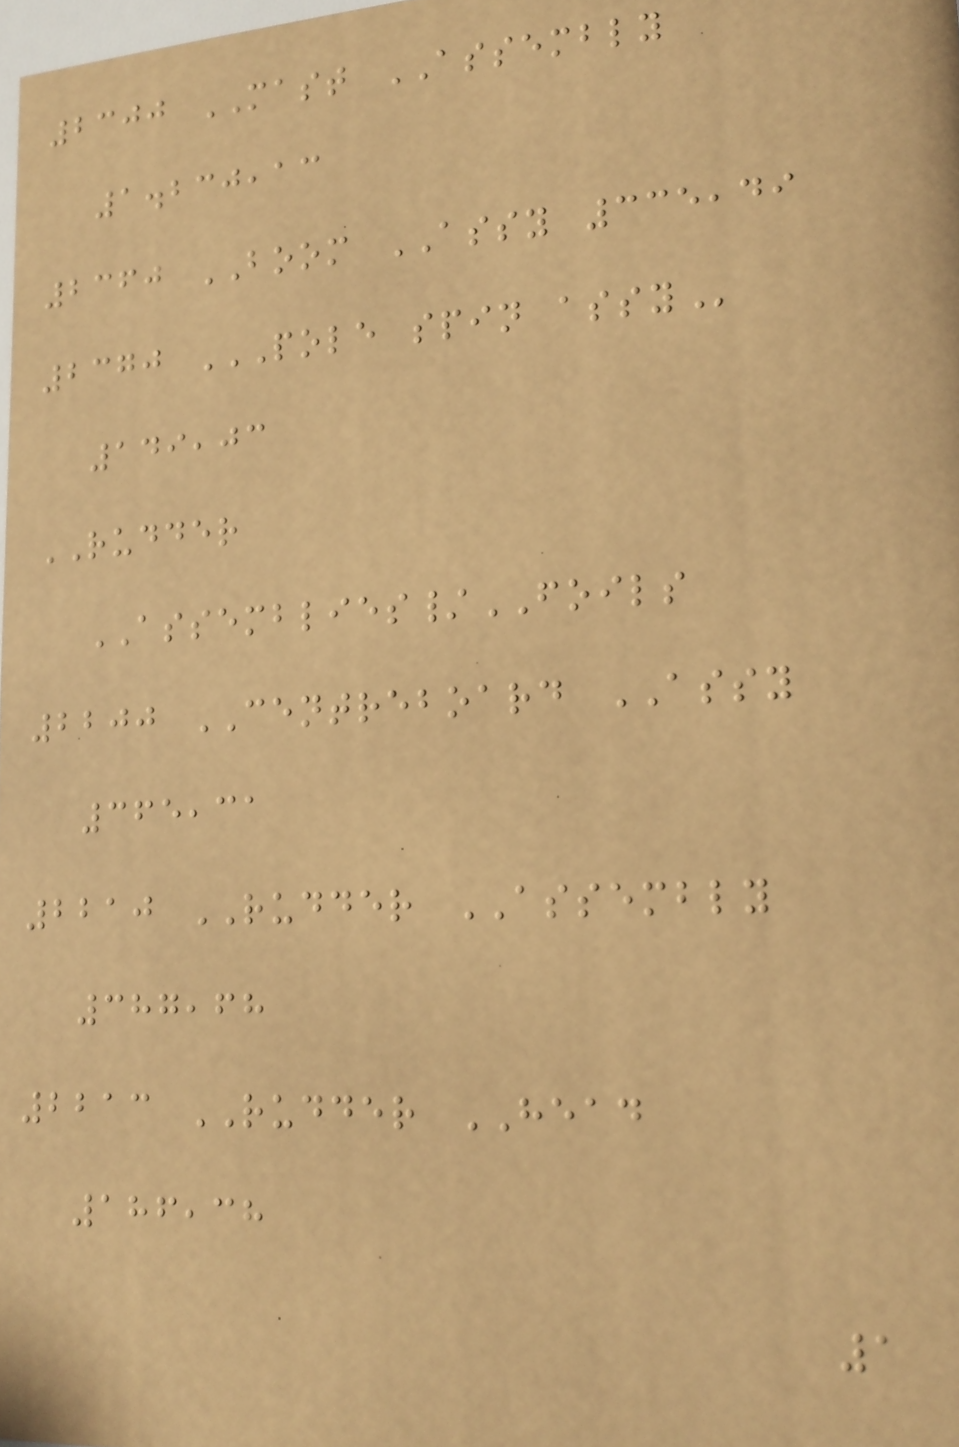2300 MAST ASSEMBLY
1.230,13
2360 BOOM ASSY 335,49
2370 POLE SPIN ASSY
149,03
RUDDER
ASSEMBLIES/FOILS
2200 CENTREBOARD ASSY
365,31
2210 RUDDER ASSEMBLY
387,68
2213 RUDDER HEAD
186,38
1
